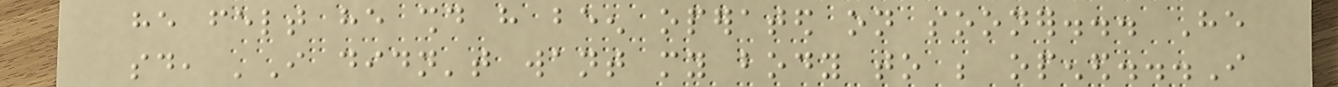he felt he should have been operated on sooner... He
said, 'I didn't want my body to be opened...I
